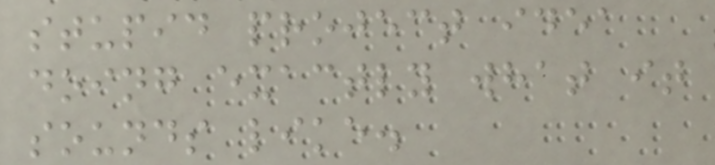stupid project idea
doing exactly what it
sounds like.
